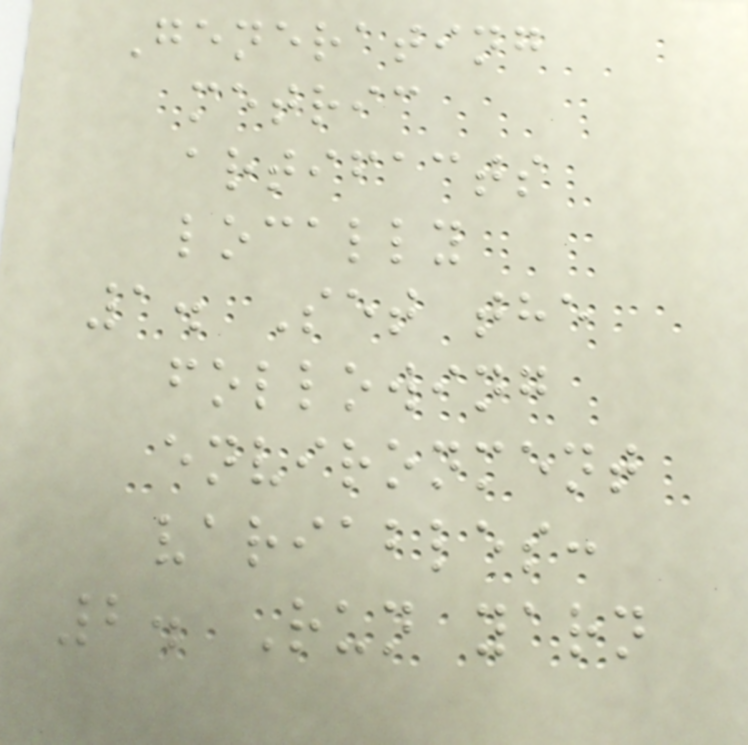Generating
metric
artifacts
locally
1. Set the
following
environment
variables:
2. Run yarn
